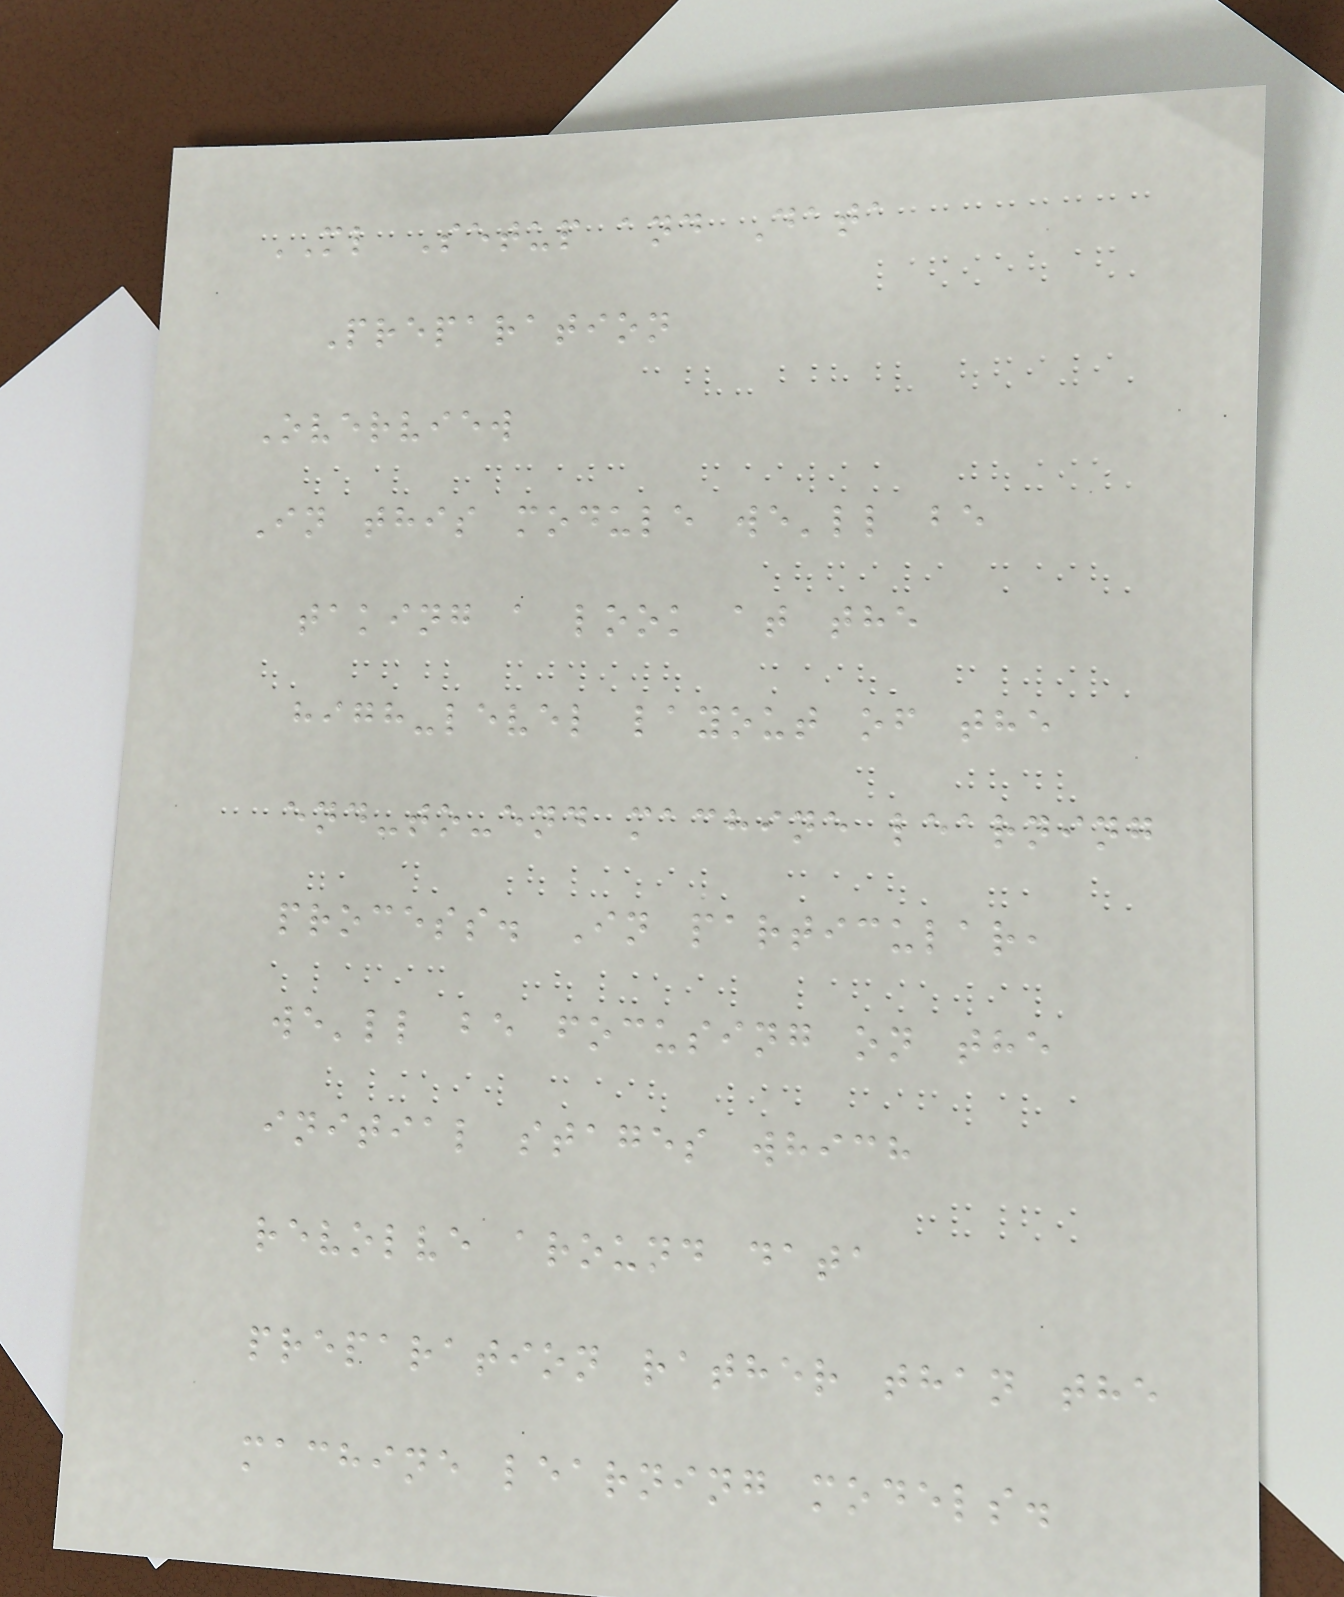ML Setup and Data
Preparation
Overview
In this module we'll be
taking a look at the
high-level layout of the
end-to-end machine learning
process. In particular,
we'll be focusing on the
initial stages which
revolve around data
preparation rather than the
machine learning models.
